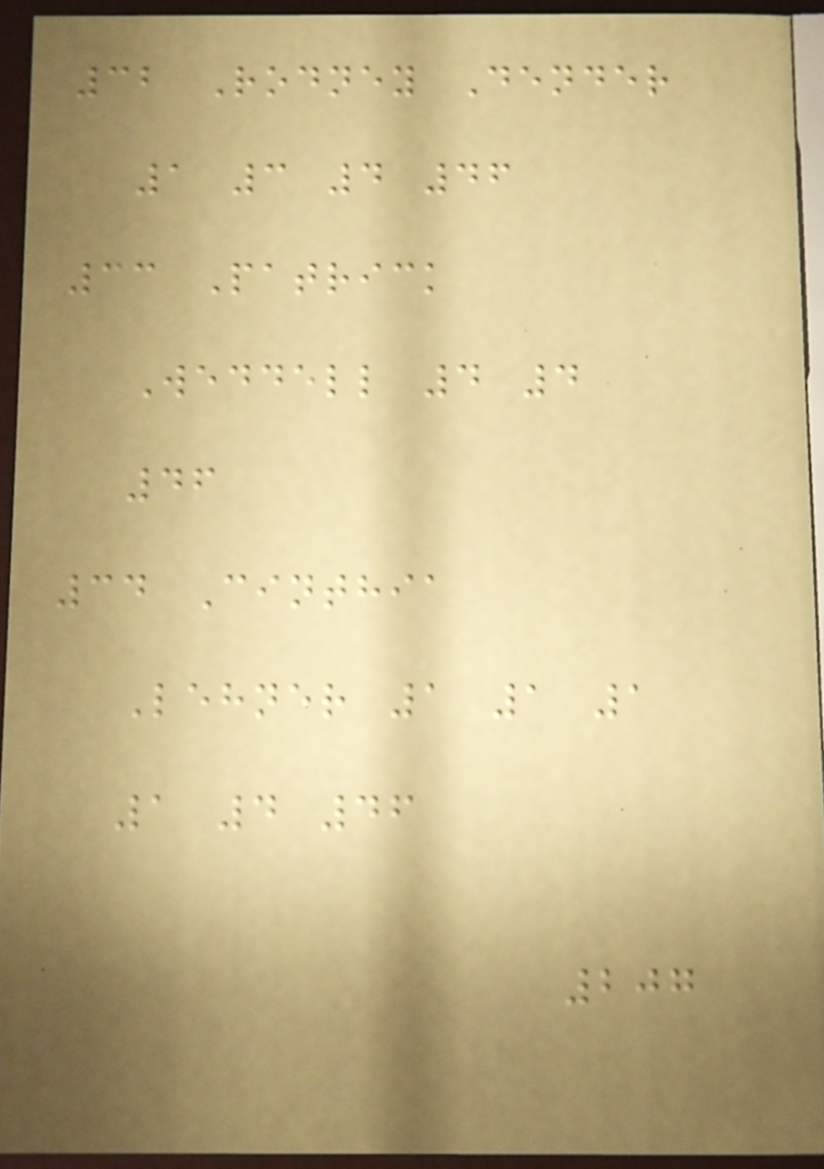32 Rodney Dender
1 3 4 46
33 Patrick
Weddell 4 4
46
34 Cinthia
Lehner 1 1 1
1 4 46
207
